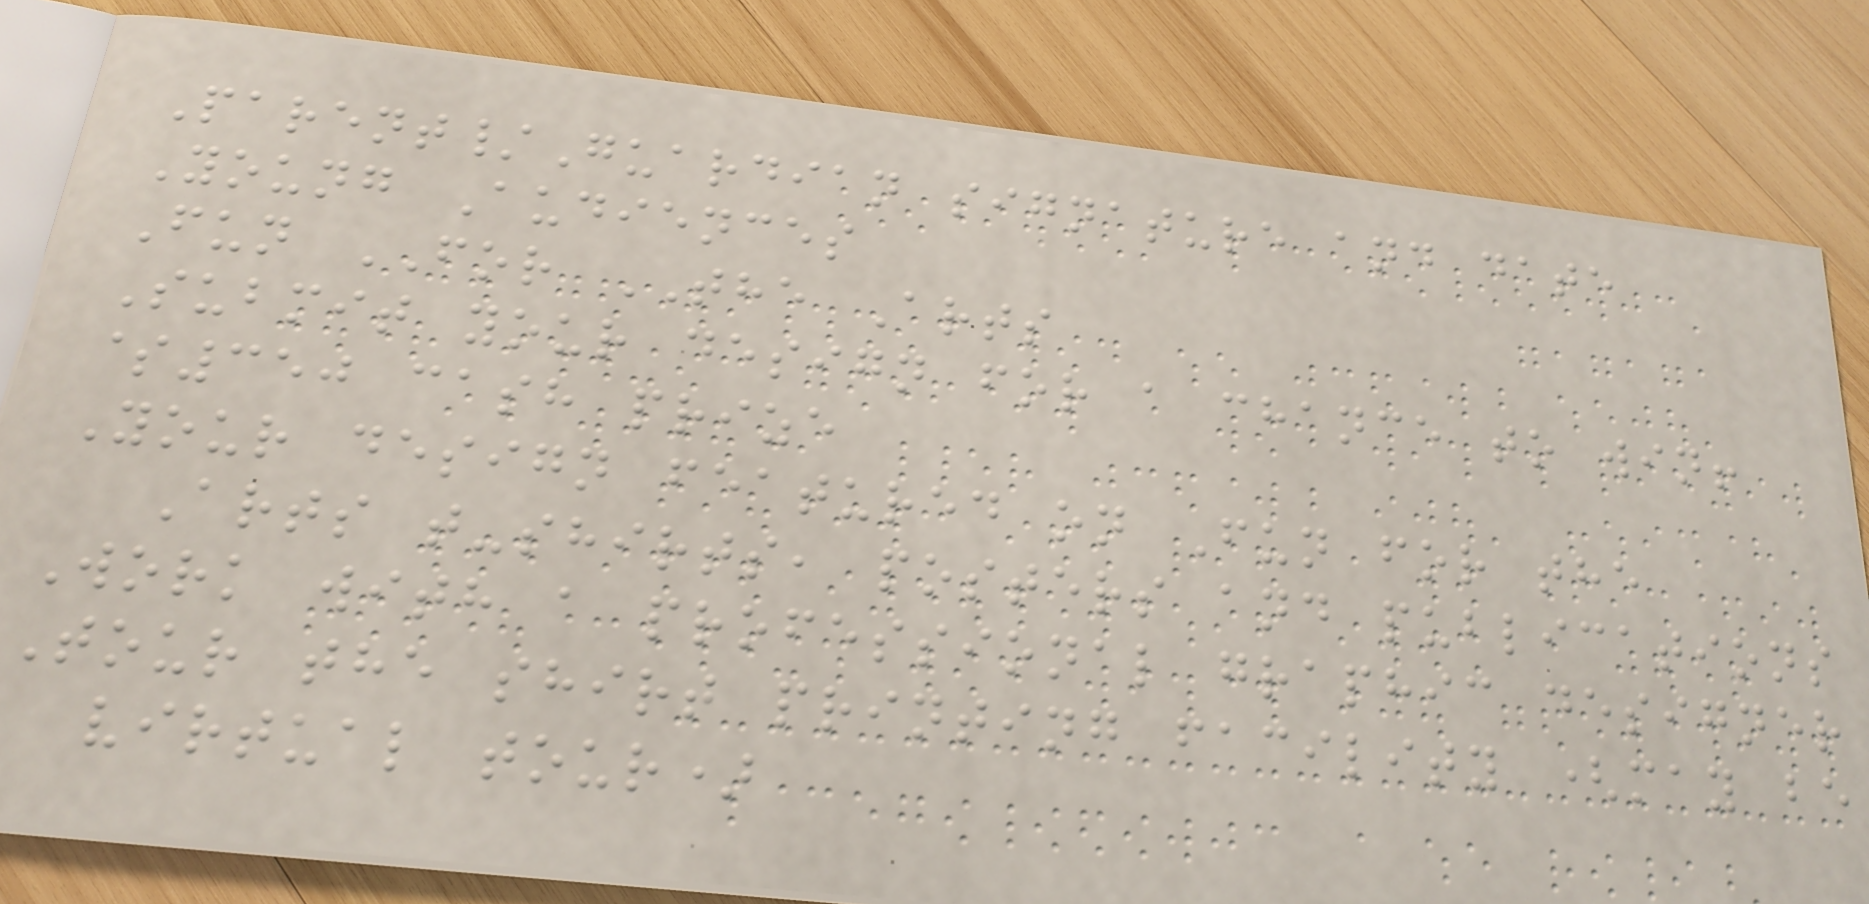Parent/Guardian signature and date
Young Audiences
Fun FOR THE Arts
Submit your design for a chance to win!
$350 cash prize
Your design featured on Fun for the
Arts t-shirts, posters and publications
Work with a professional graphic designer
Tour the shirt printing facility (may be
virtual tour)
